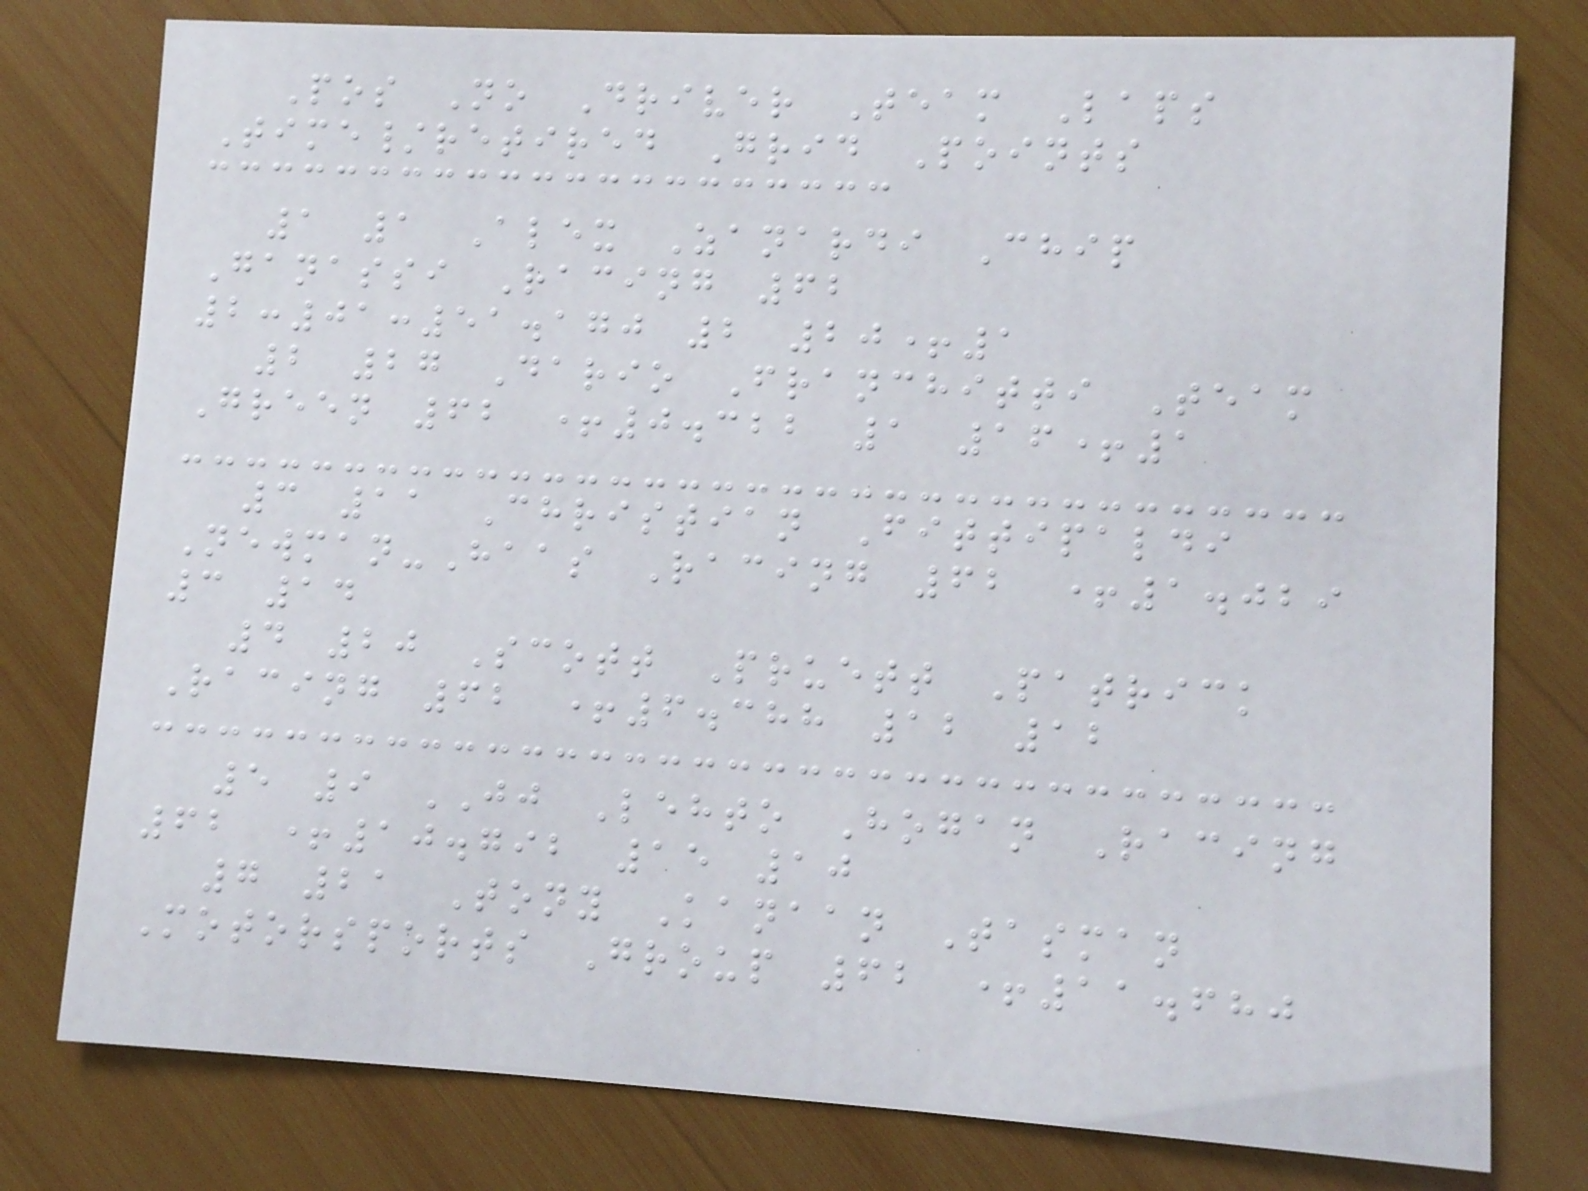Pos No Driver Team Laps
Time/retired Grid Points
1 1 Alex Zanardi Chip
Ganassi Racing 62
2:01:51.170 2 20+1
2 27 Dario Franchitti Team
Green 62 +0.322 1 16+1
3 11 Christian Fittipaldi
Newman-Haas Racing 62 +1.029
3 14
4 20 Scott Pruett Patrick
Racing 62 +6.388 12 12
5 9 JJ Lehto Hogan Racing
62 +10.792 15 10
7 21 Tony Kanaan Tasman
Motorsports Group 62 +11.680
